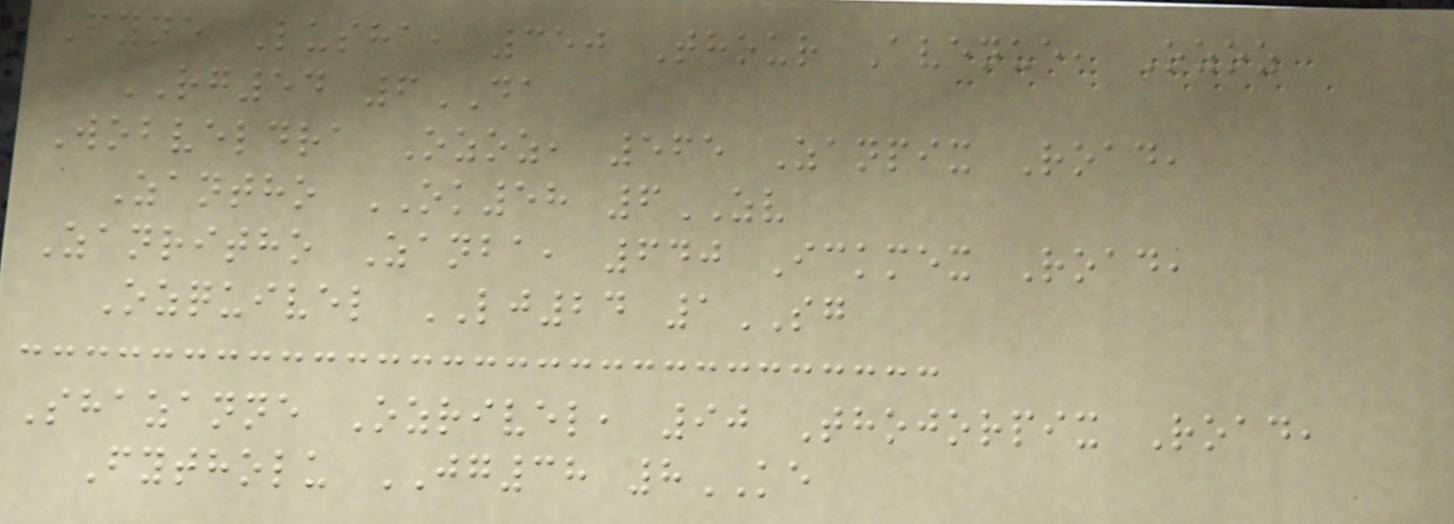Fyne Lusha, 350 Thour Avenue, Ozoz
RG54 6DA
Wobveldra Ozoz, 565 Zanpix Road,
Zantho OK58 6ZV
Zanritho Zanba, 640 Ickmex Road,
Ozquivel LJ24 1SG
Shazanne Ozrivel, 90 Thojorpix Road,
Fytholu JG38 8KE
